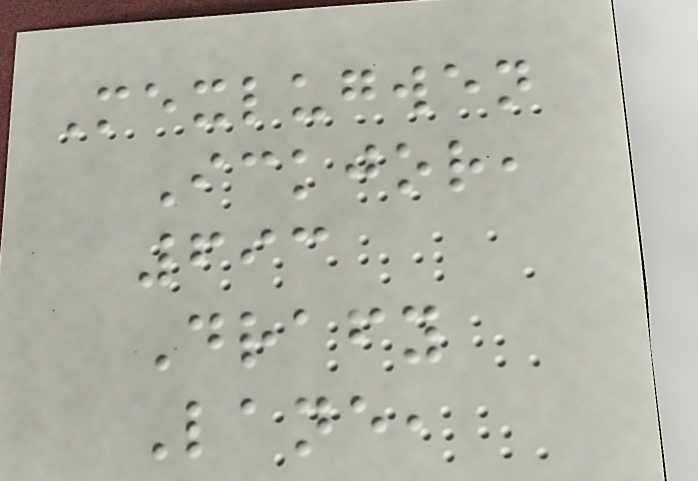Mexlugwen
Ickjor,
693
Drafy
Lane,
